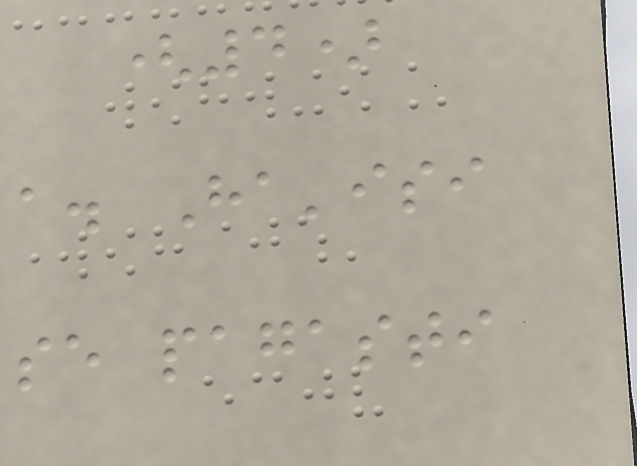(4)
a. Ha'isi
se pagasti
